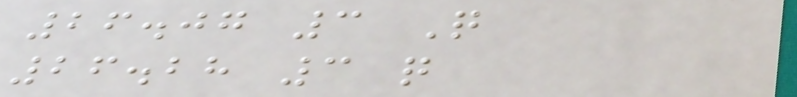26.07 3 Q
26.28 3 q
